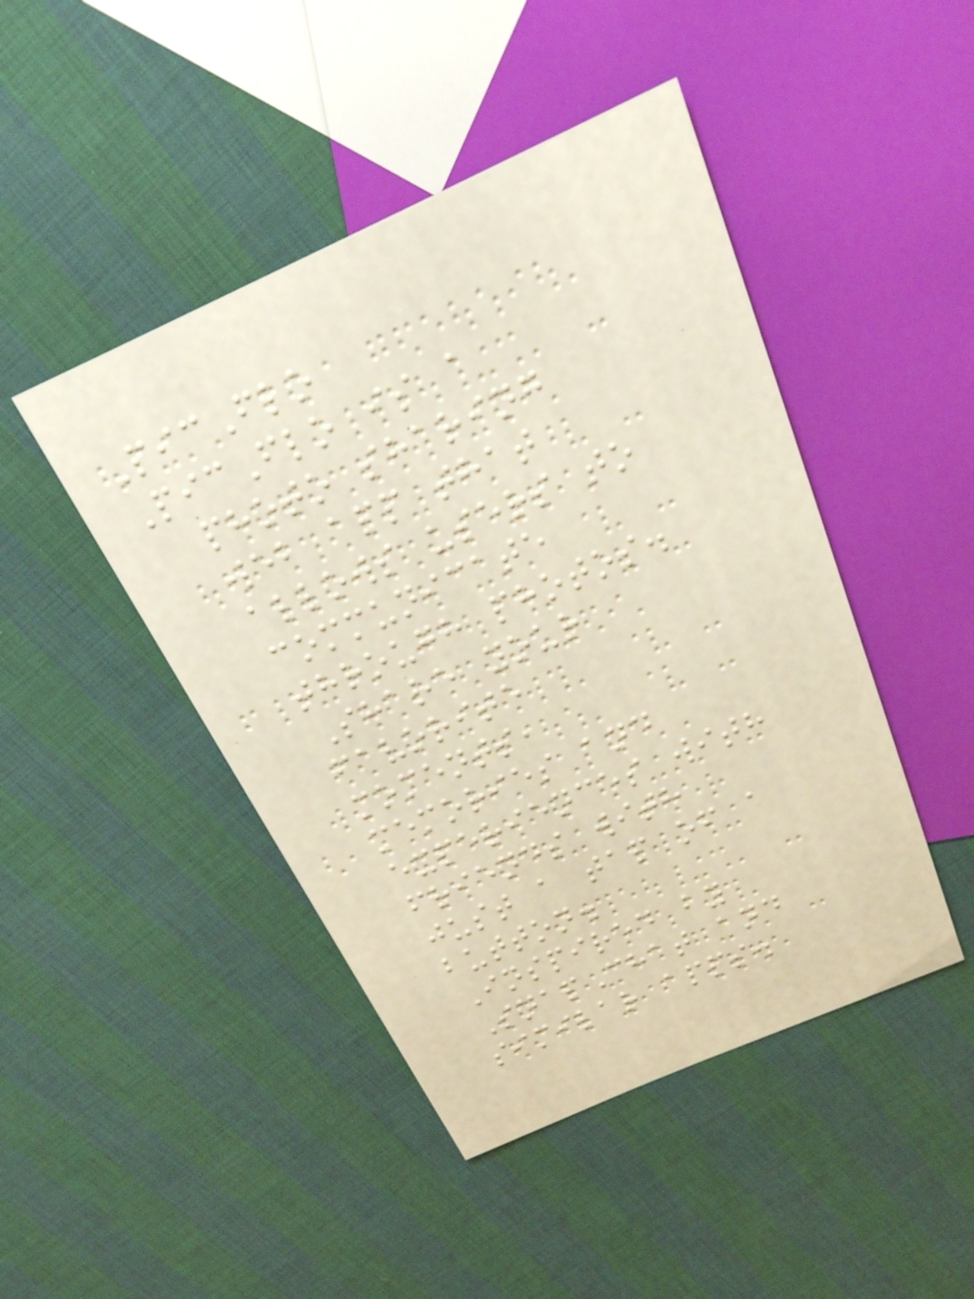PicFlo
PicFlo is a
photo sharing
web app that
allows users to
communicate
through photos.
Share your
favorite
moments,
memories and
experiences with
friends with
just a tap of a
button.
Inspired by
SnapChat and
similar apps.
